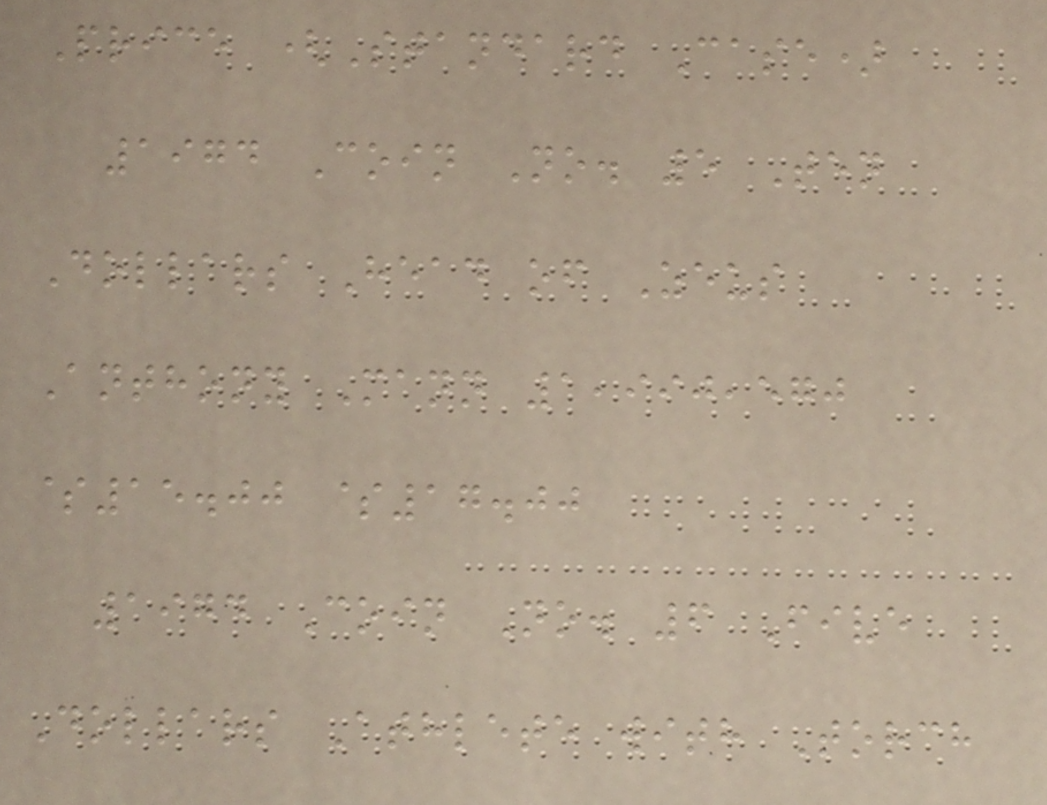Price (Standard Case)
1974 Coin No. 5 Ten
Dollars Head of Zeus
Anthony Mann 1,990,570
$15.00 $17.00
1974 Coin No. 6 Five
Dollars Athlete with Torch
